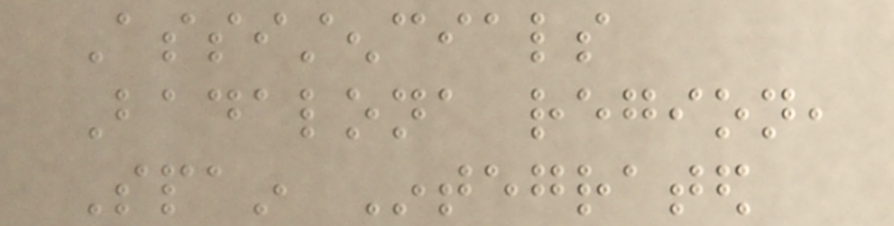Assistencials
Badalona region,
Spain Integrated
